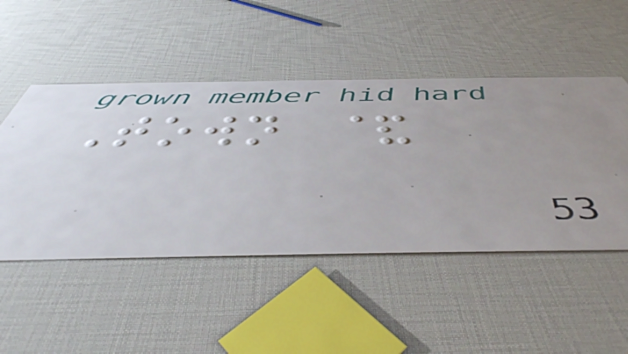Town &
